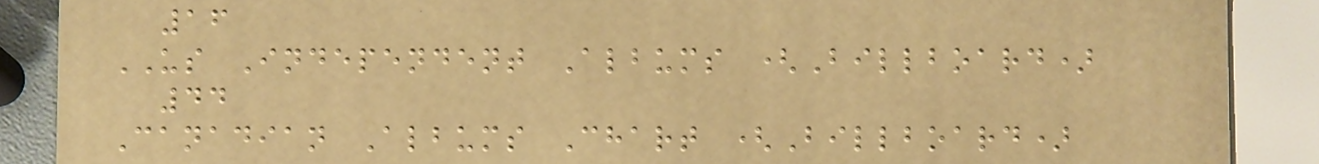16
US Independent Albums (Billboard)
44
Canadian Albums Chart (Billboard)
